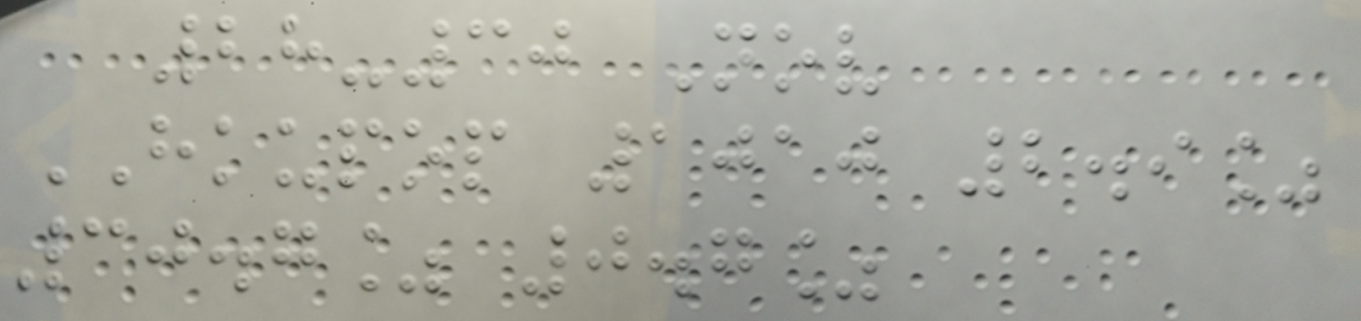28-30 Nov
HKUPOP 1010 2.9%
30.7% 0.7%
